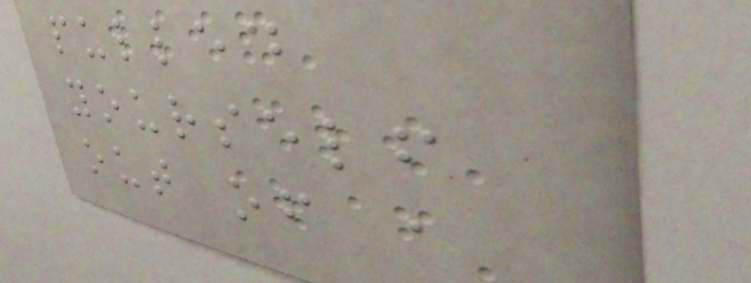pulled
yourself
out of a
